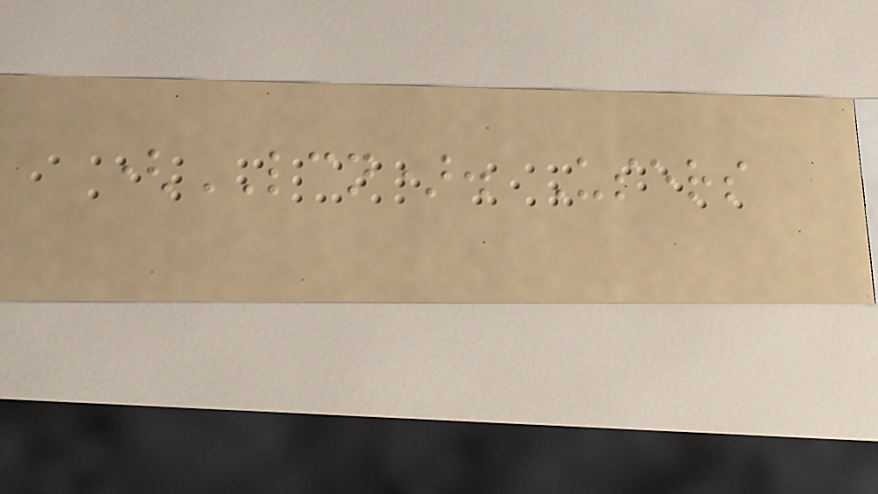(LCN). Users
